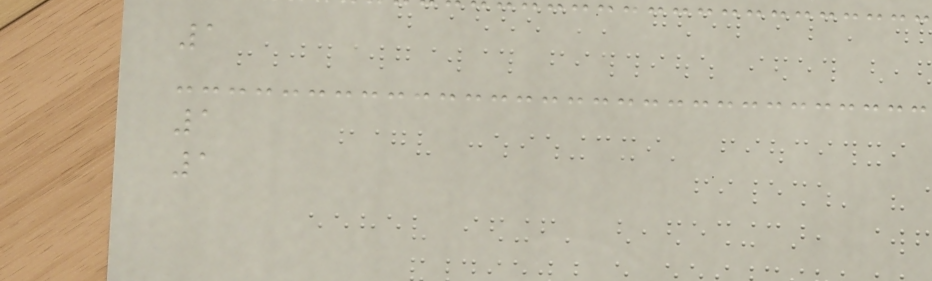1
1
1
